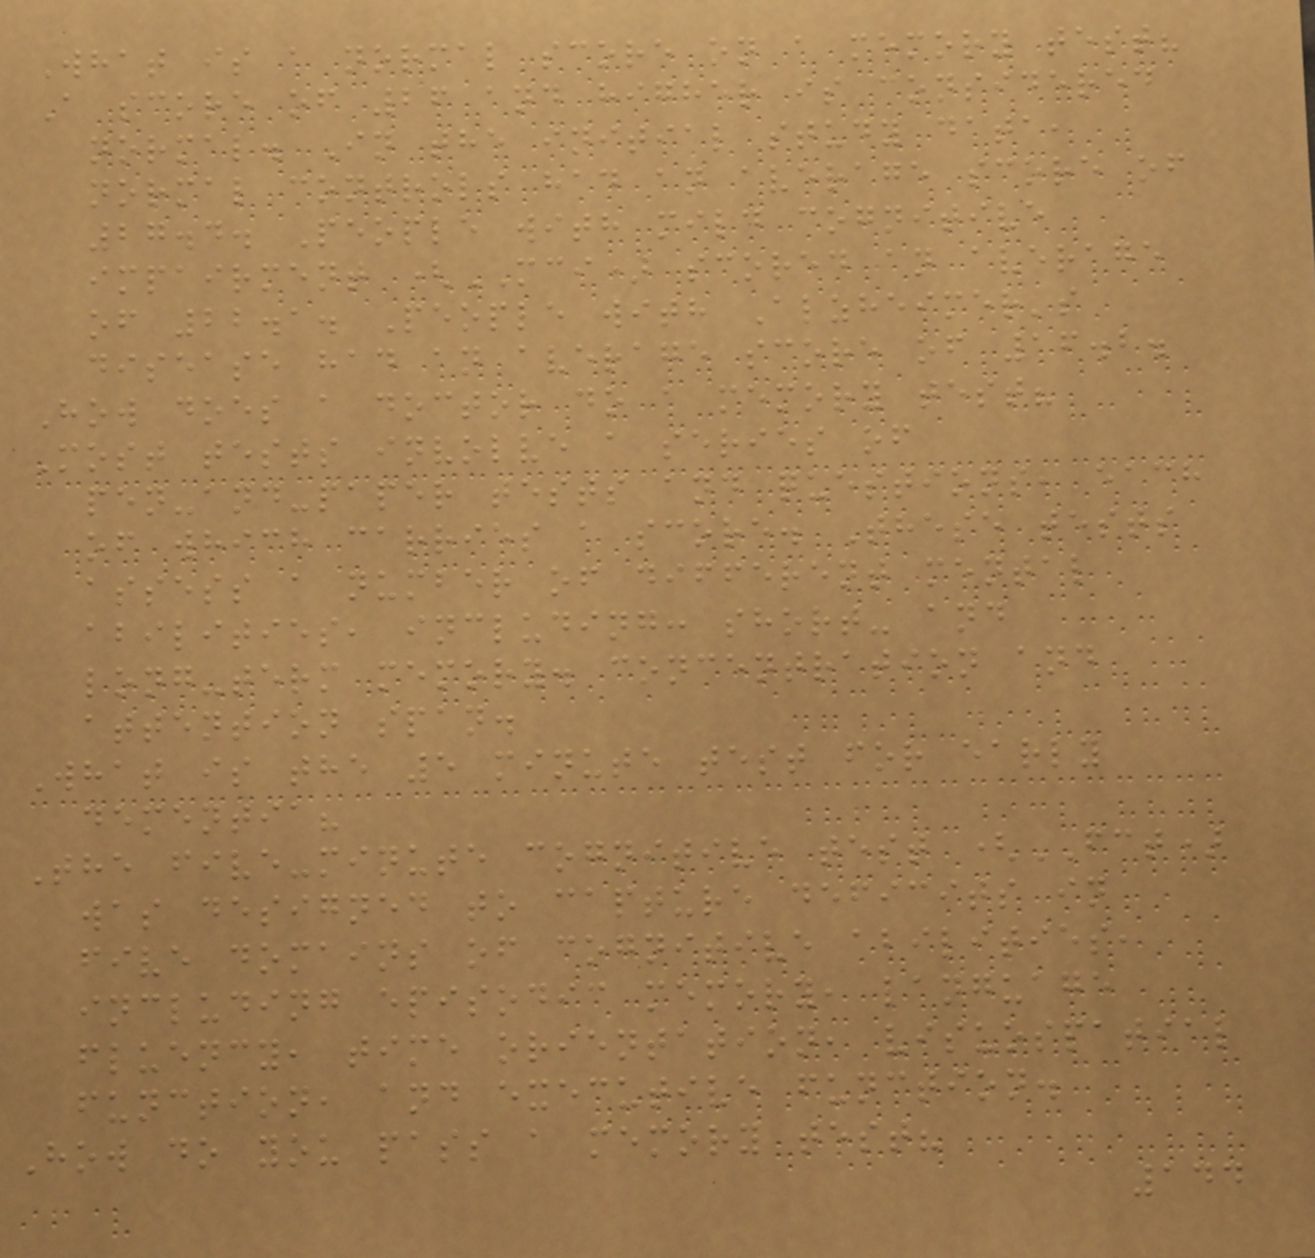What is a normal score on a memory test?
A score of 26 and higher is considered
normal. In the initial study data,
normal controls had an average score of
27.4. People with mild cognitive
impairment (MCI) scored an average
of 22.1. People with Alzheimer's
disease had an average score of 16.2.
How does a doctor do a memory test?
Most tests involve a series of
pen-and-paper tests and questions, each
of which carries a score. These tests
assess a number of different mental
abilities, including: short- and
long-term memory. concentration and
attention span.
What is the 5 minute test for early
dementia?
The five-minute cognitive test (FCT)
was designed to capture deficits in
five domains of cognitive abilities,
including episodic memory, language
fluency, time orientation, visuospatial
function, and executive function.
How do you pass a memory test?
144
